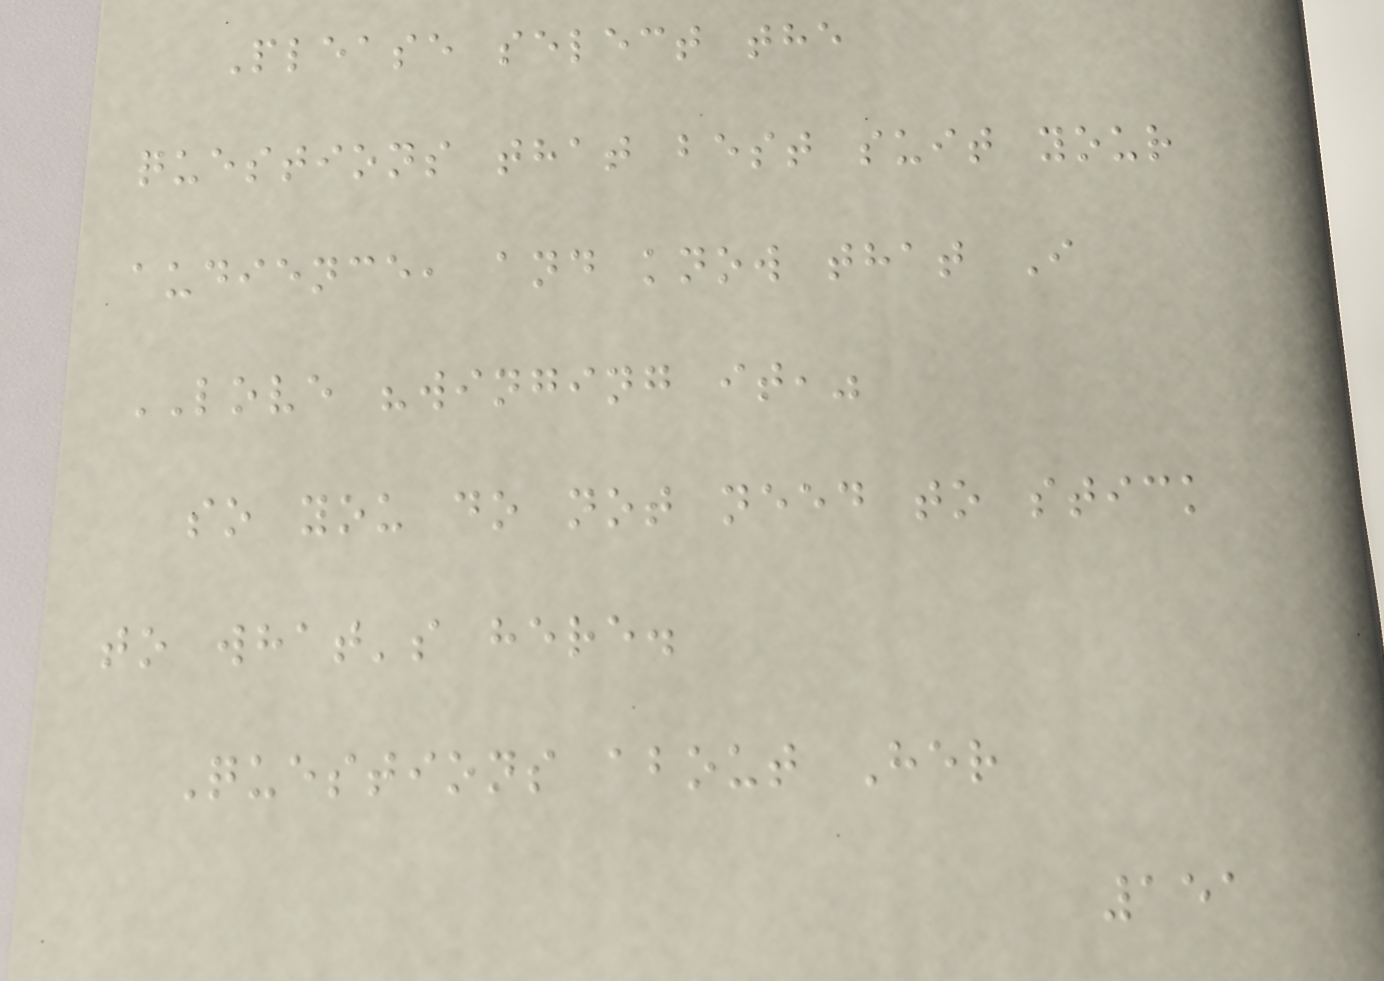Please select the
questions that best suit your
audience, and know that I
LOVE "winging it,"
so you do not need to stick
to what's here.
Questions about Her
151
